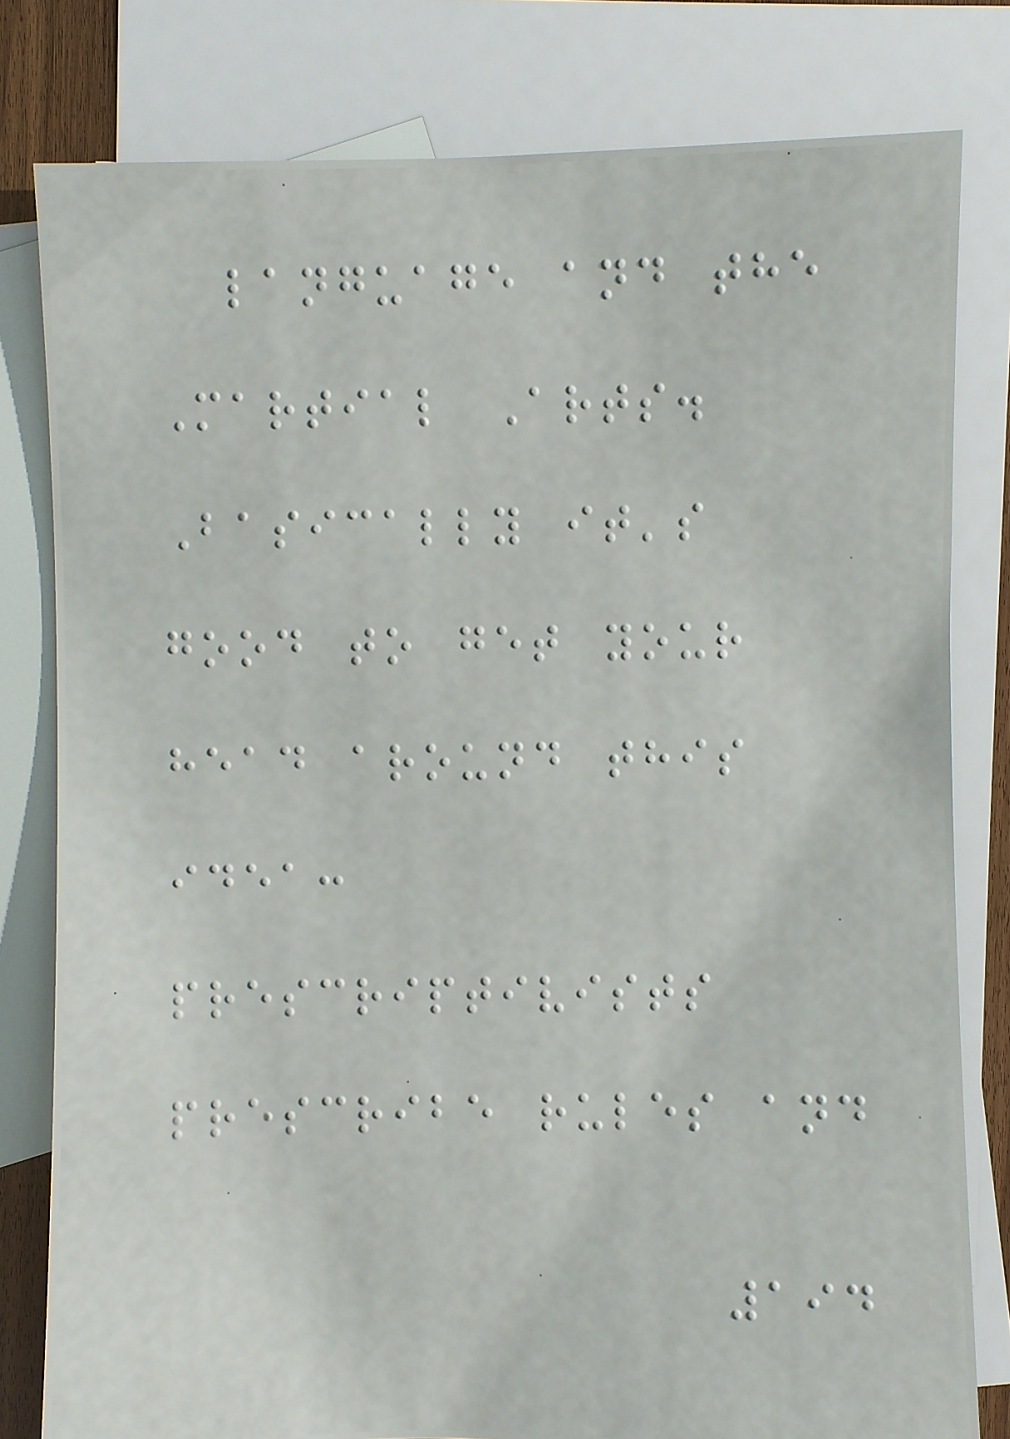language and the
Martial Arts.
Basically it's
good to get your
head around this
idea:
prescriptivists
prescribe rules and
194
